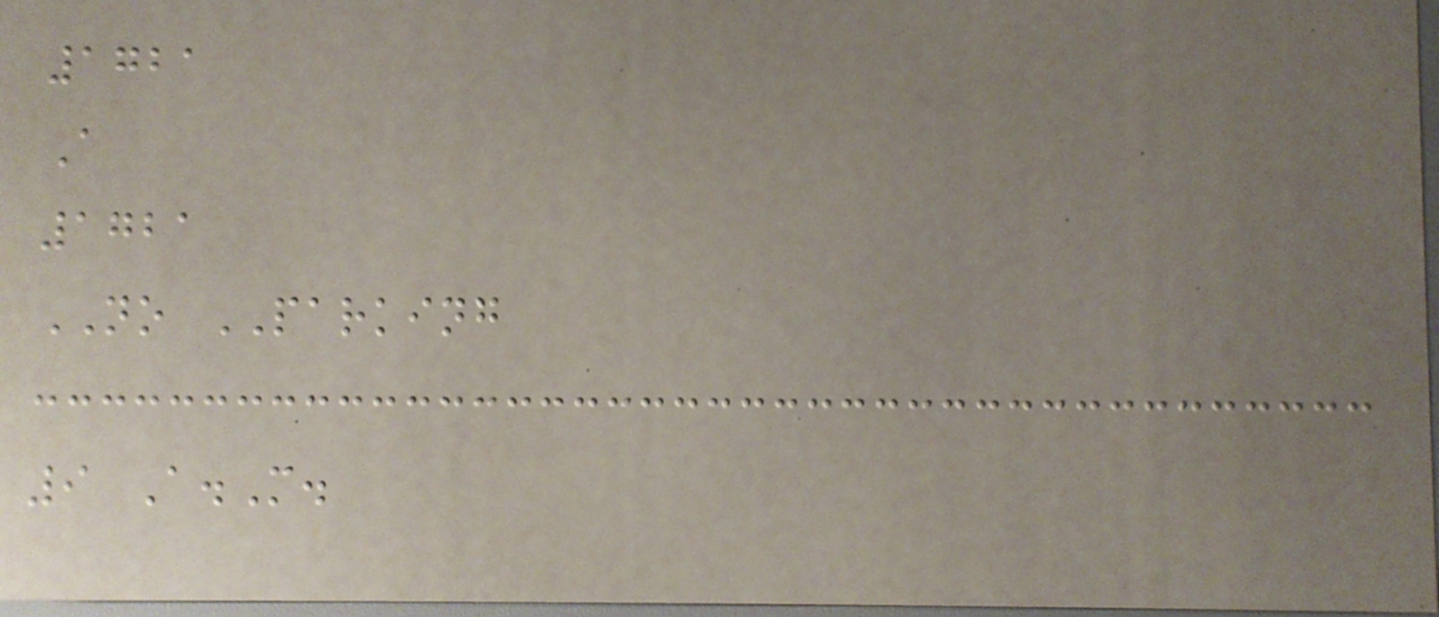1721
A
1721
NO PARKING
9 A.M.
